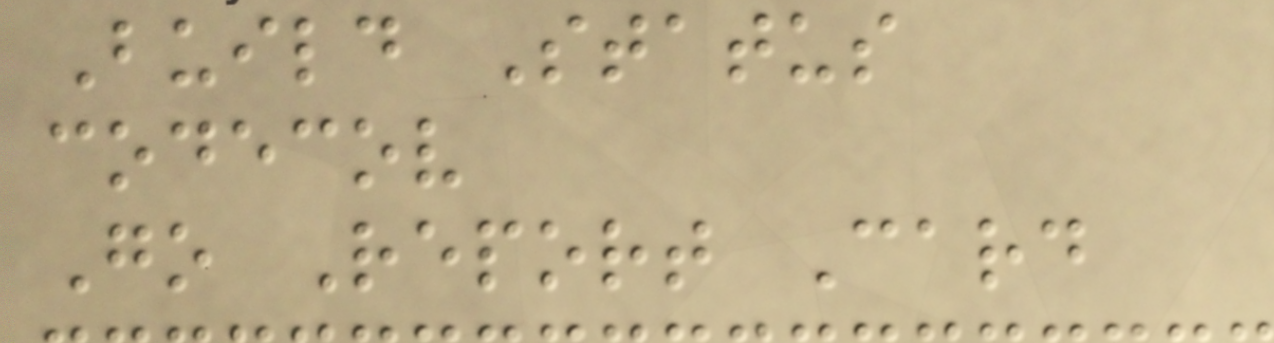Build Status
codecov
Go Report Card
